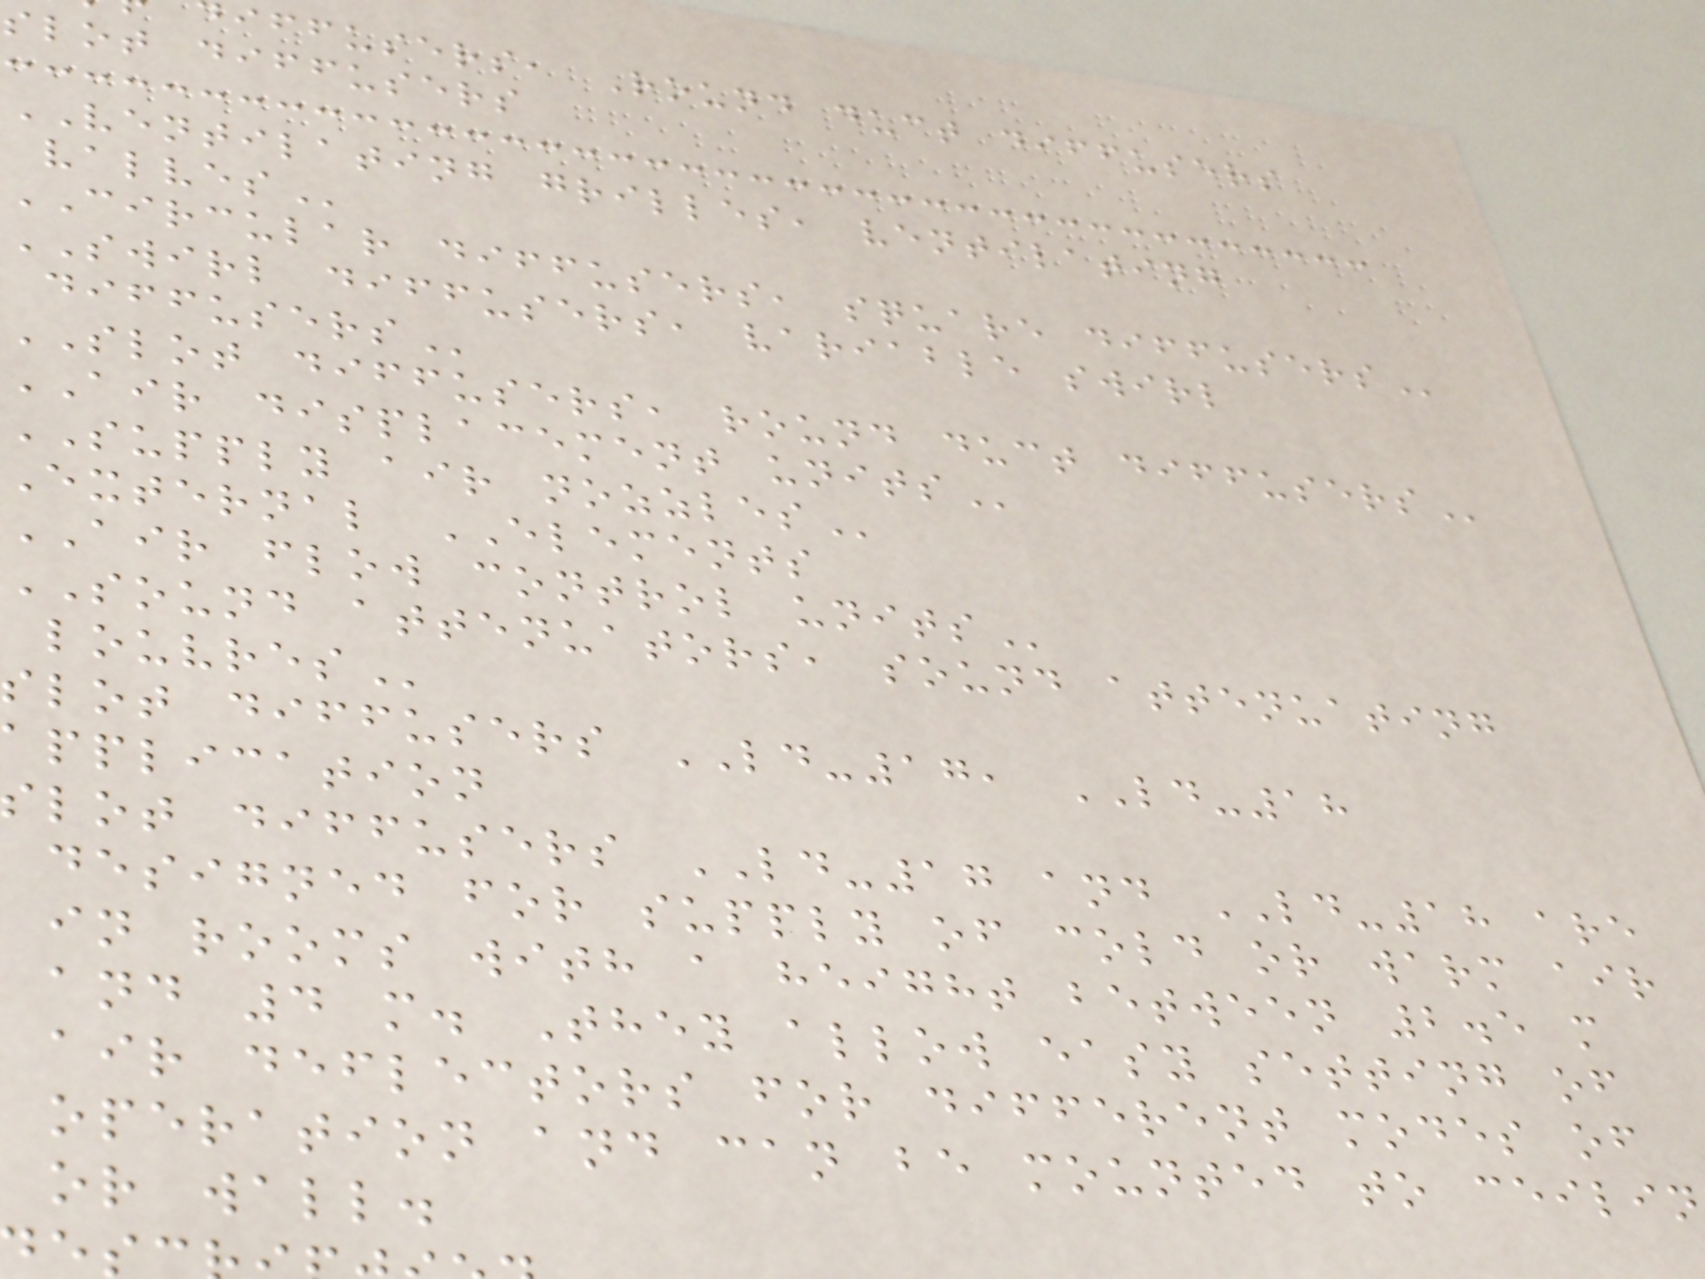iffusers, Round duct diffusers
slot diffusers
VENTILATING grilles, ventilating
CIRCULAR diffusers, square
SWIRL diffusers, variable swirl
SLOT diffusers, round duct
AIR displacement
SUPPLY air
external ELEMENTS
AIR flow control
SOUND attenuators, sound attenuating
slot diffusers LD-17, LD-18
application
slot diffusers LD-17 and LD-18 are
designed for supply of cold or warm air
in rooms with a height between 2.5 m
and 4 m. They allow easy setting of
air deflectors for different modes of
operation and can be mounted to ceilin
or wall.
